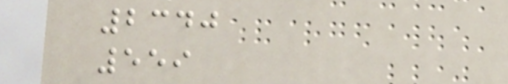2340
559
